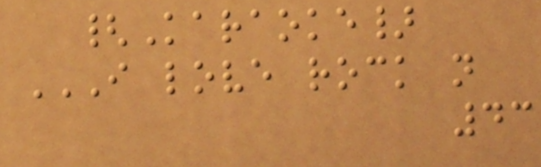{Karaoke}
I LOVE ROCK N
43
